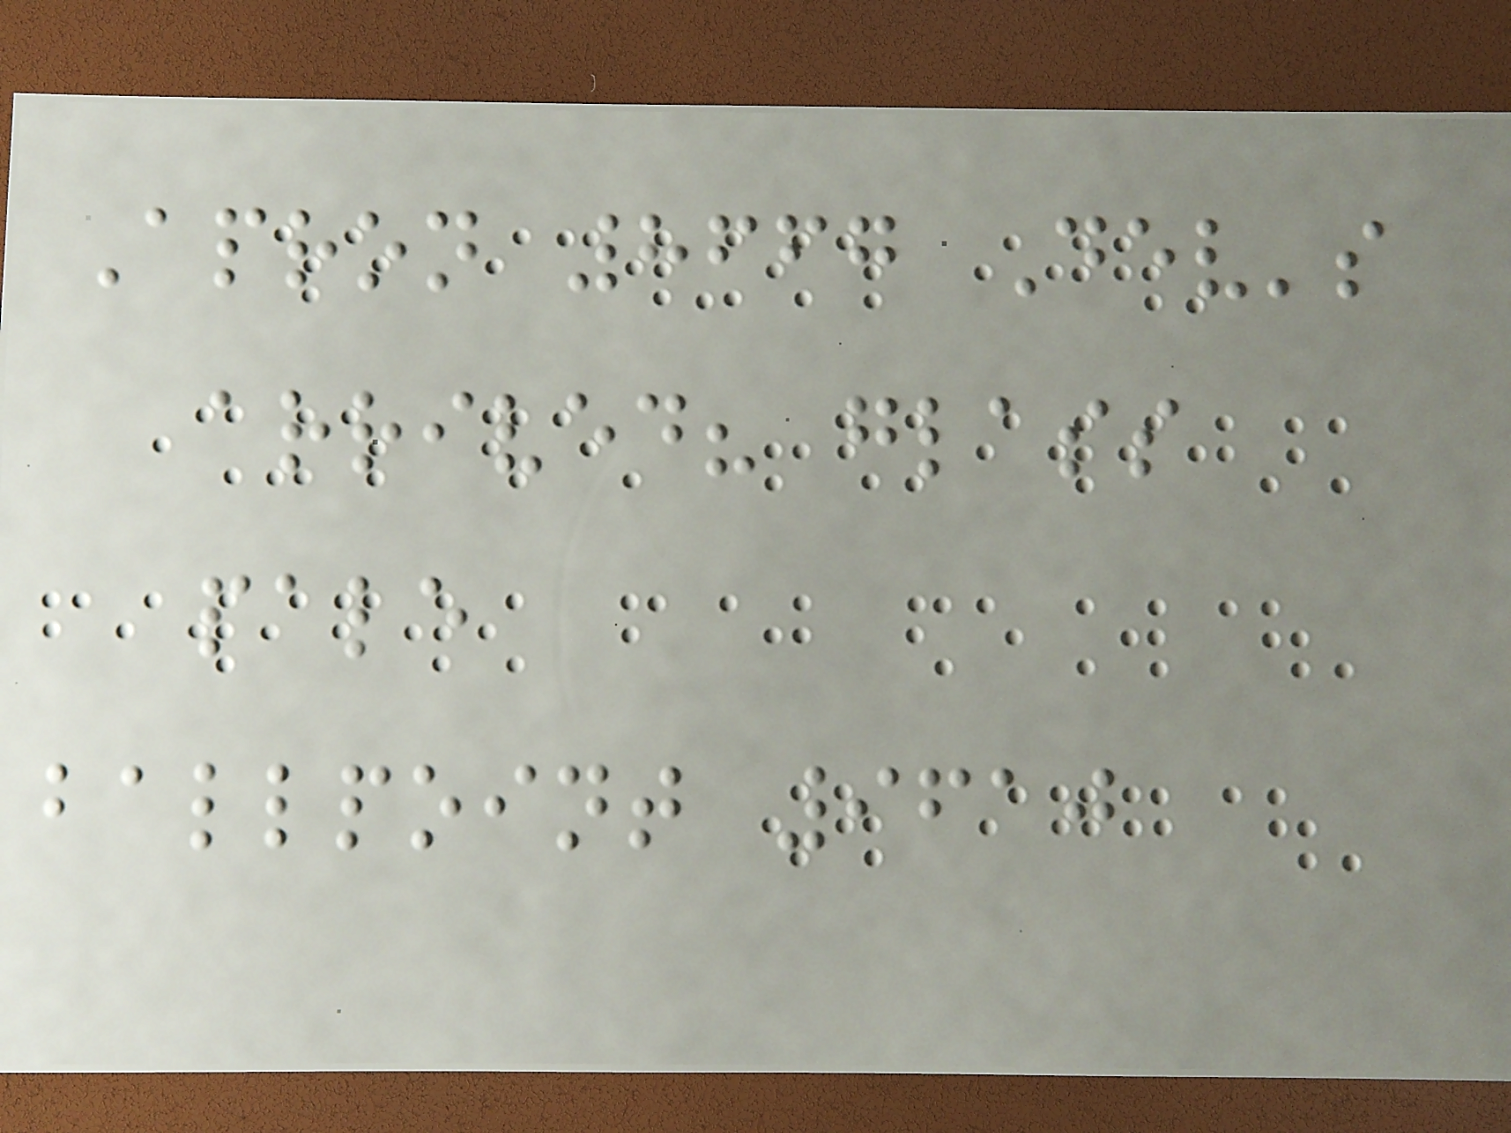Apron 8667 Dev's
arrived? glass
pale
ballpoint 9610
